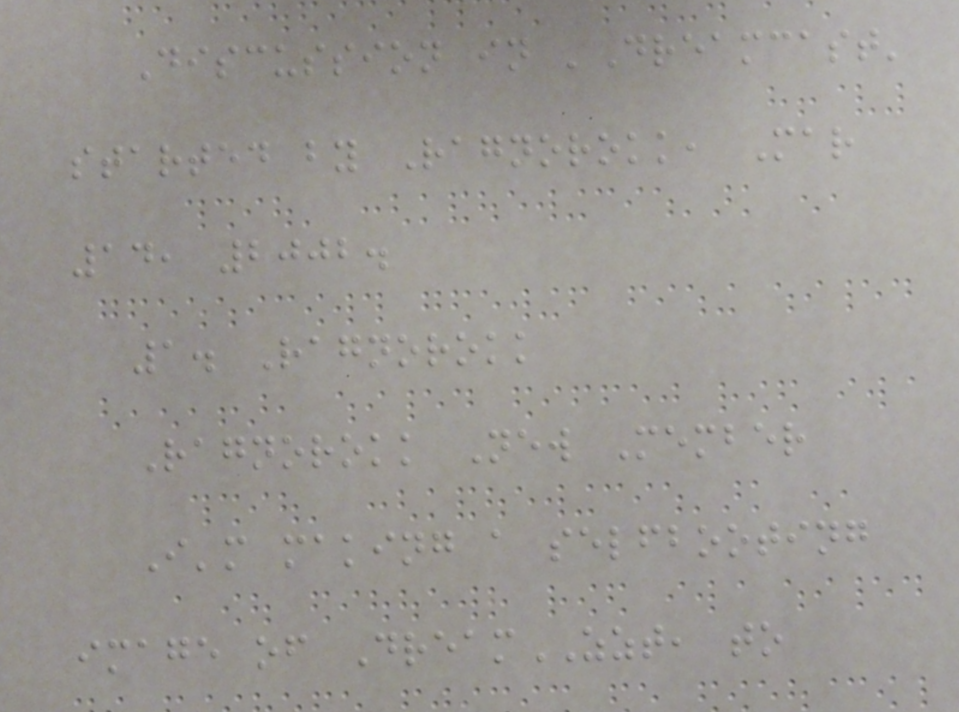Discussion in 'Dreamcast'
started by Ragnorokk, Mar
14, 2002.
1. Ragnorokk
Ragnorokk New Member
I'm making a selfbooting
image of DreamZZT, to
